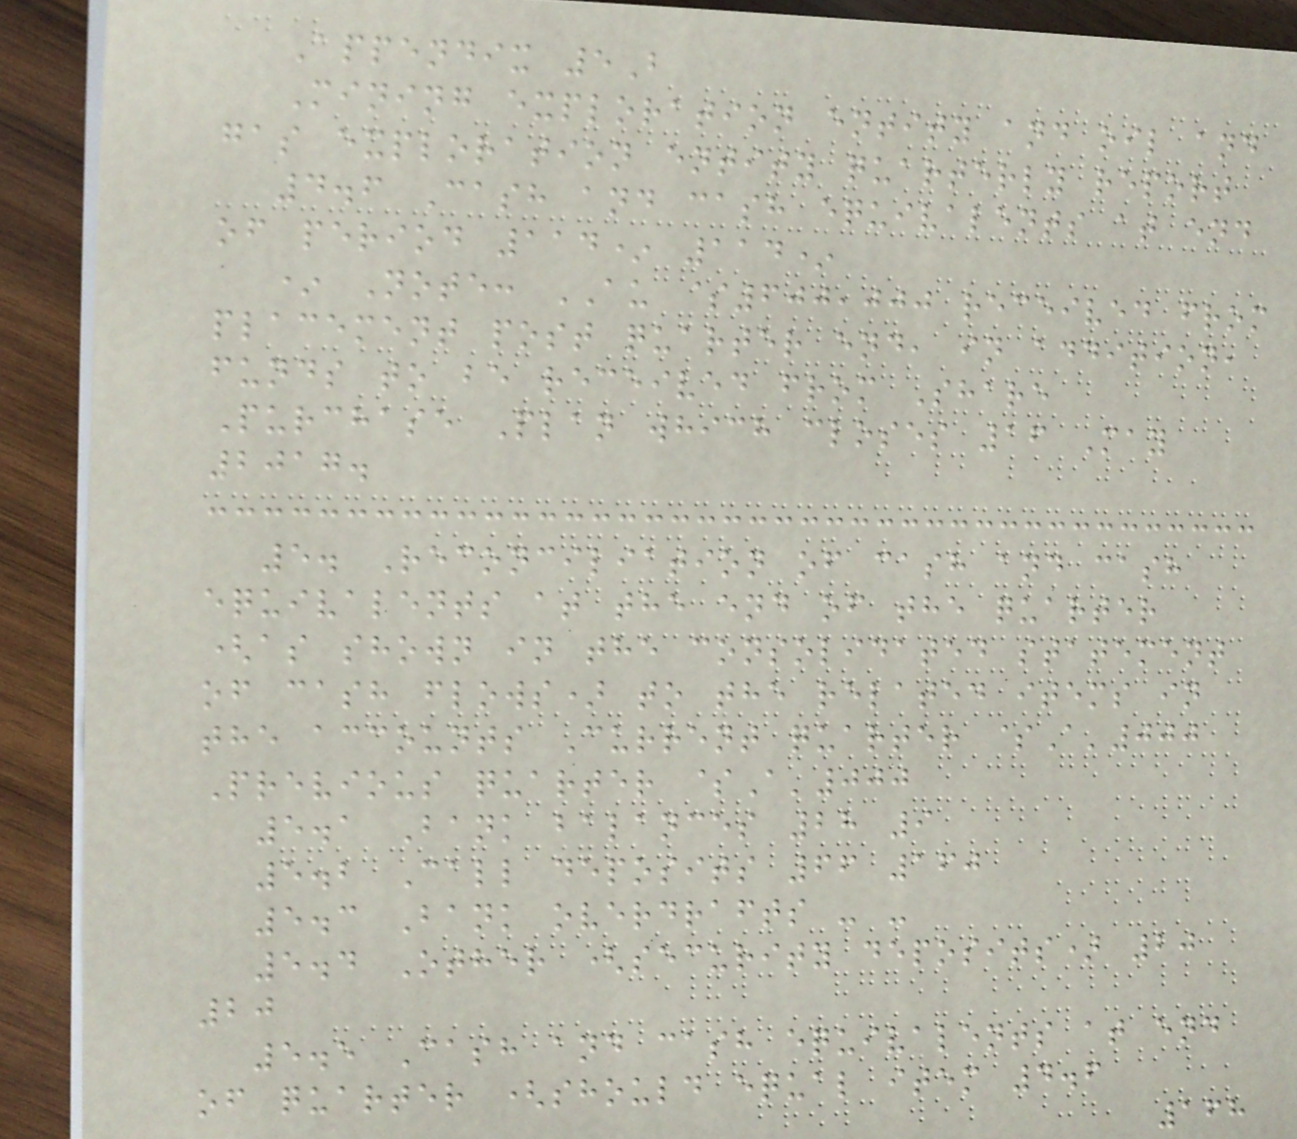Appendix 5B
Mining exploration entity and oil and
gas exploration entity quarterly report
4.6 Cash and cash equivalents at end
of period 114* 114*
* Note: AU $600,000 received from
placement post quarter end, in addition,
funds to be received from Share
Purchase Plan which closes 16 May
2017.
5. Reconciliation of cash and cash
equivalents at the end of the quarter
(as shown in the consolidated statement
of cash flows) to the related items in
the accounts Current quarter $A'000
Previous quarter $A'000
5.1 Bank balances 28 9
5.2 Call deposits 66 160
5.3 Bank overdrafts - -
5.4 Other (security deposits) 20
20
5.5 Cash and cash equivalents at end
of quarter (should equal item 4.6
168
